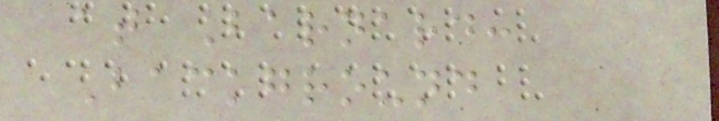at Barnard:
Background
